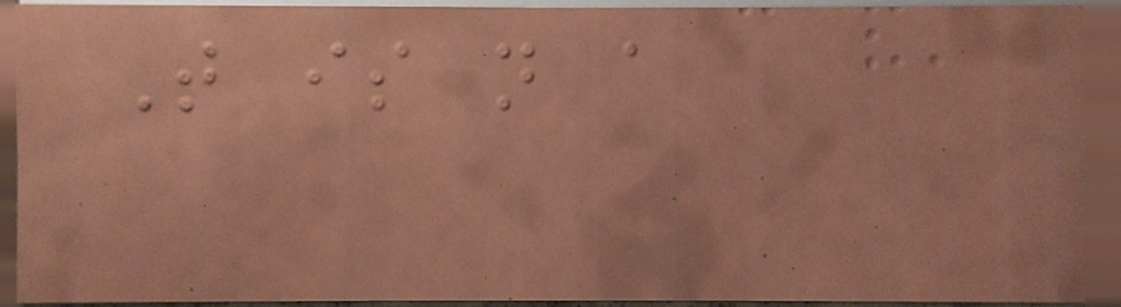That is not a
